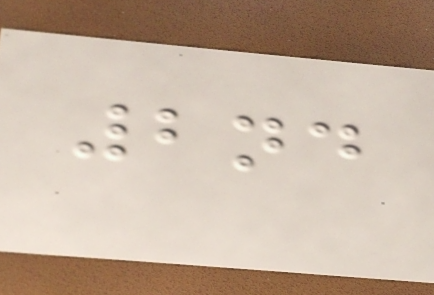2nd
